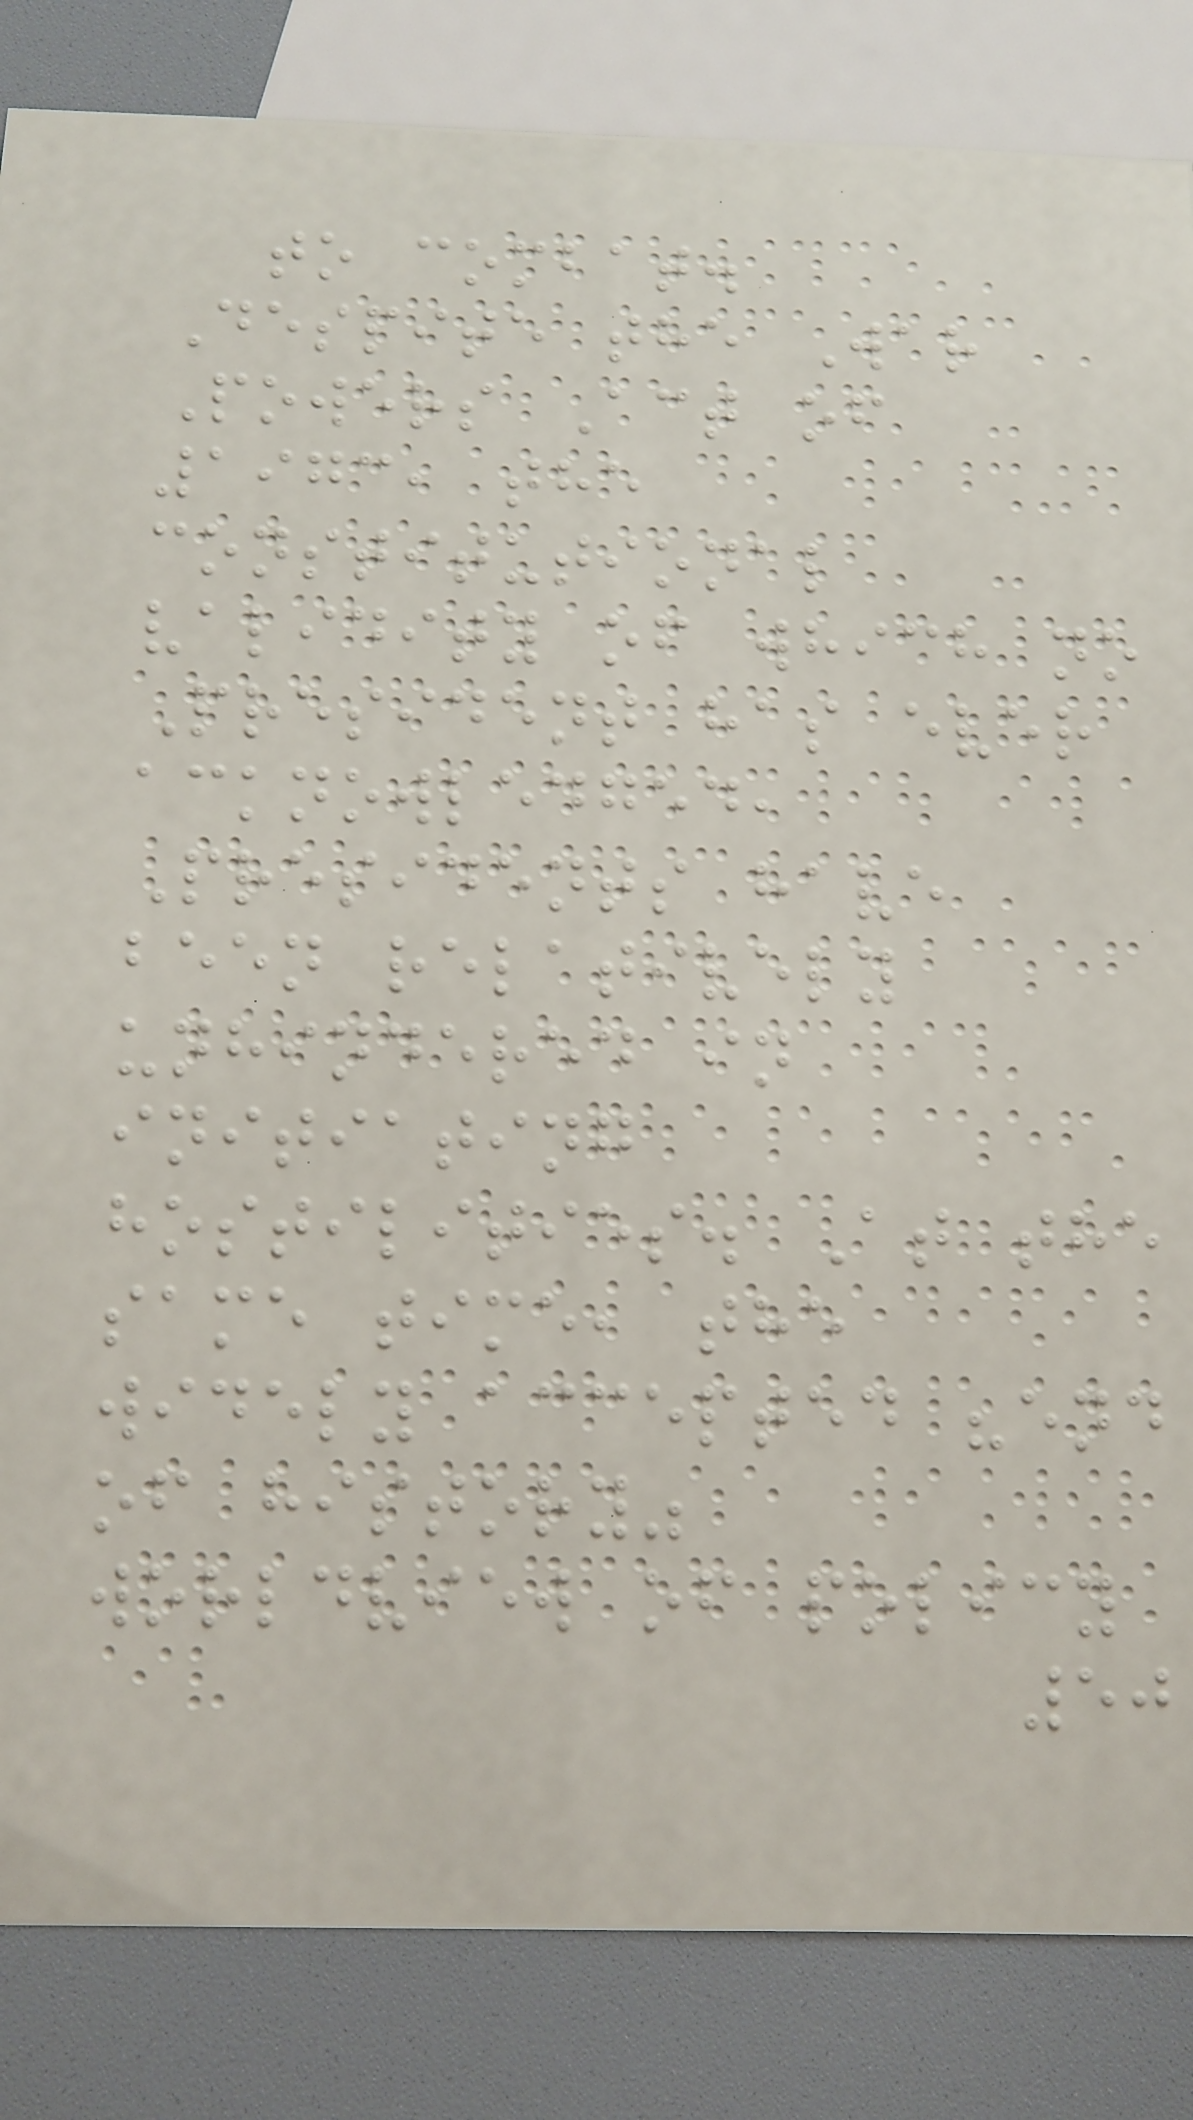to combat.
Despite the War
Powers Act of
1973, the
constitutional
validity of which no
President has ever
acknowledged,
Presidents have
been relatively
unhindered in
initiating
hostilities. At the
same time, the
widely accepted "end
of history"
worldview of policy
50
